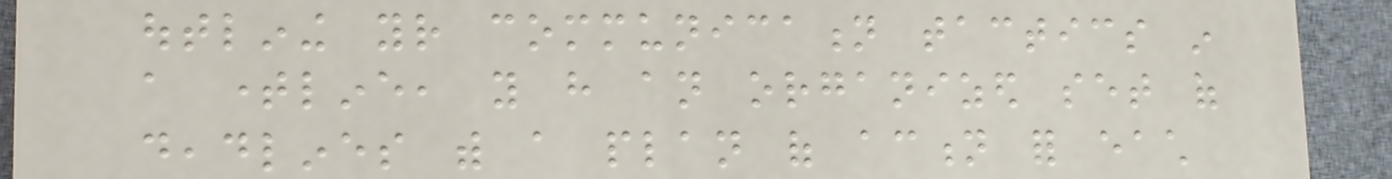outlining your communication tactics in
a timeline, you have an organized set of
deadlines with a plan of action for each
